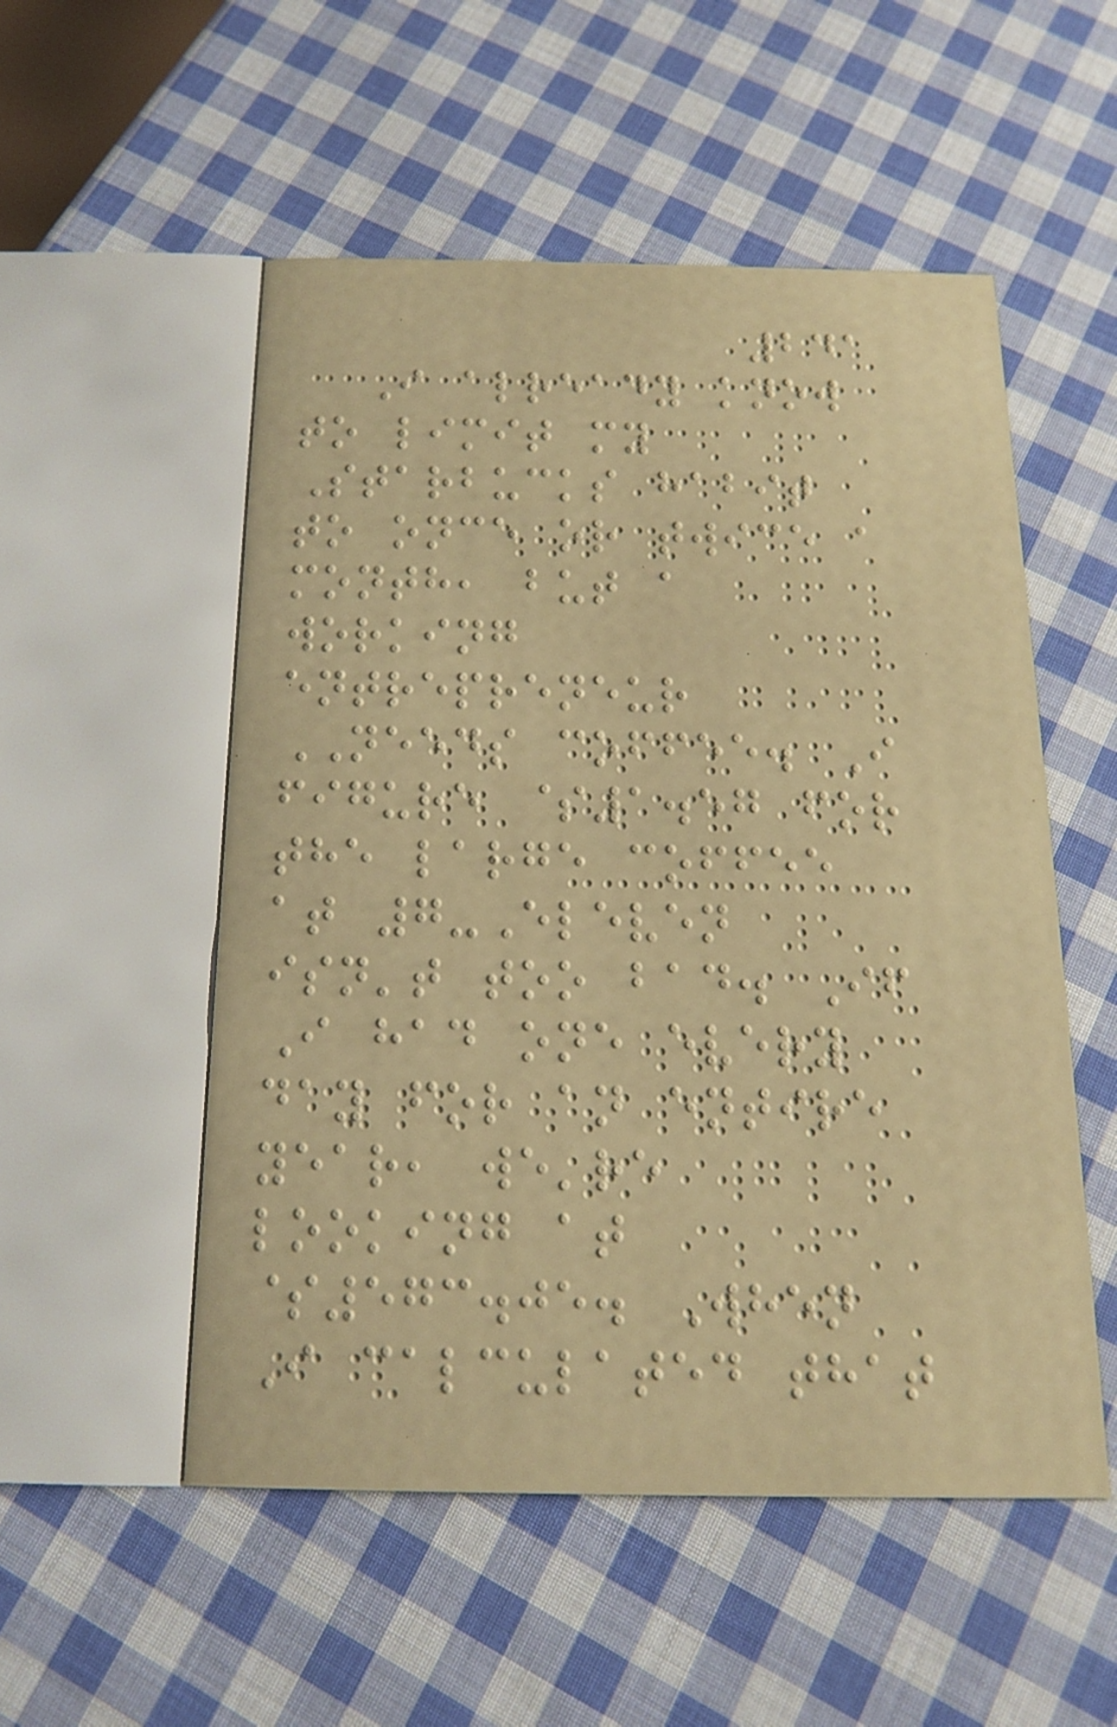241
I already know
to limit my
Starbucks habit
to once or twice a
month, but a
working
entrepreneur
NEEDS coffee. I
figure $1.57 for
the large coffee
at 7-Eleven
isn't too bad. If
I had one every
day for an entire
year, we're
looking at
$573.05. When
I calculated that
